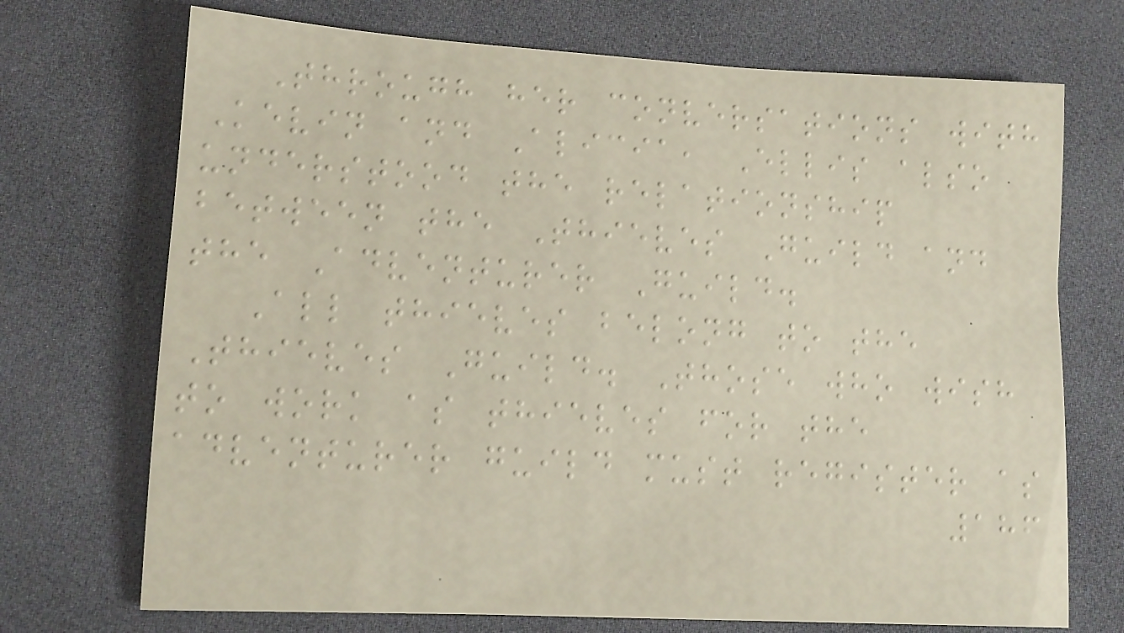Through her conversations with
Kevin and Alicia, Ellis also
understood the relationship
between the Thieves Guild and
the Adventurer Guild.
All thieves belong to the
Thieves Guild. Those who wish
to work as thieves for the
adventurer guild must register as
186
